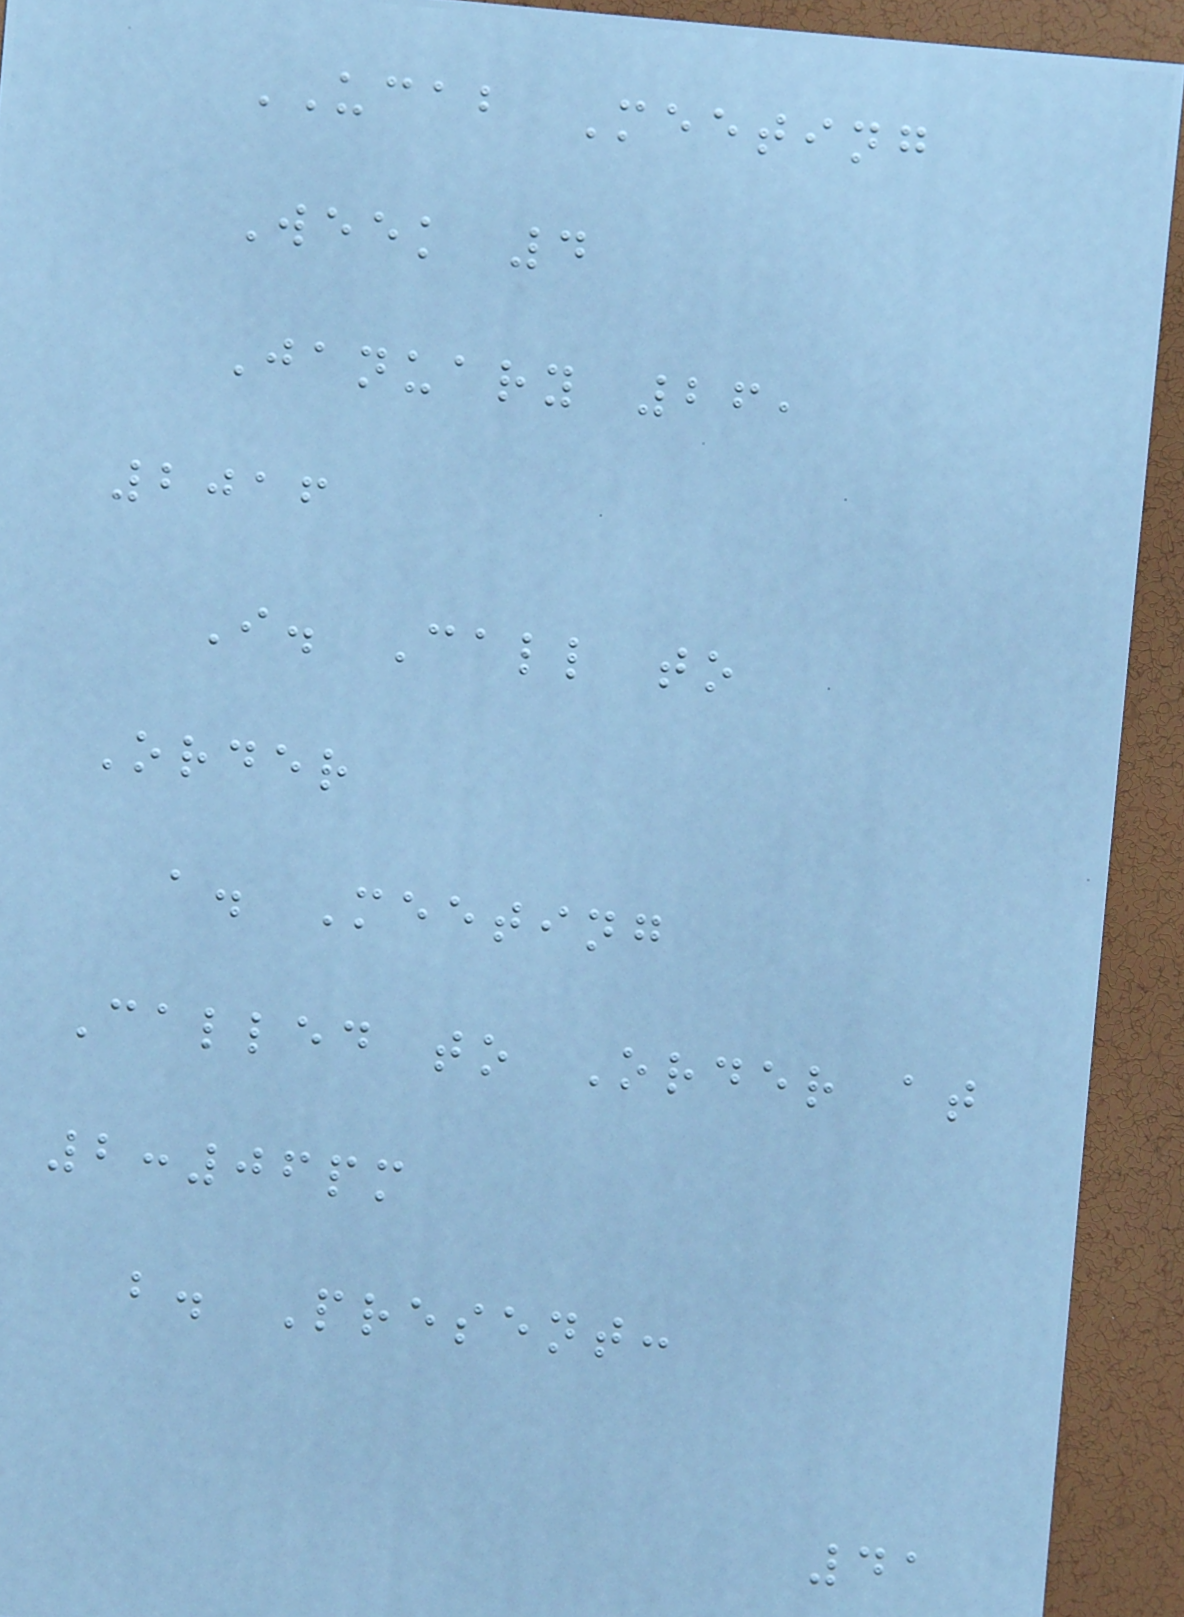UCAB Meeting
Week 4
January 26,
2016
I. Call to
Order
a. Meeting
Called to Order at
2:06pm
b. Present:
41
